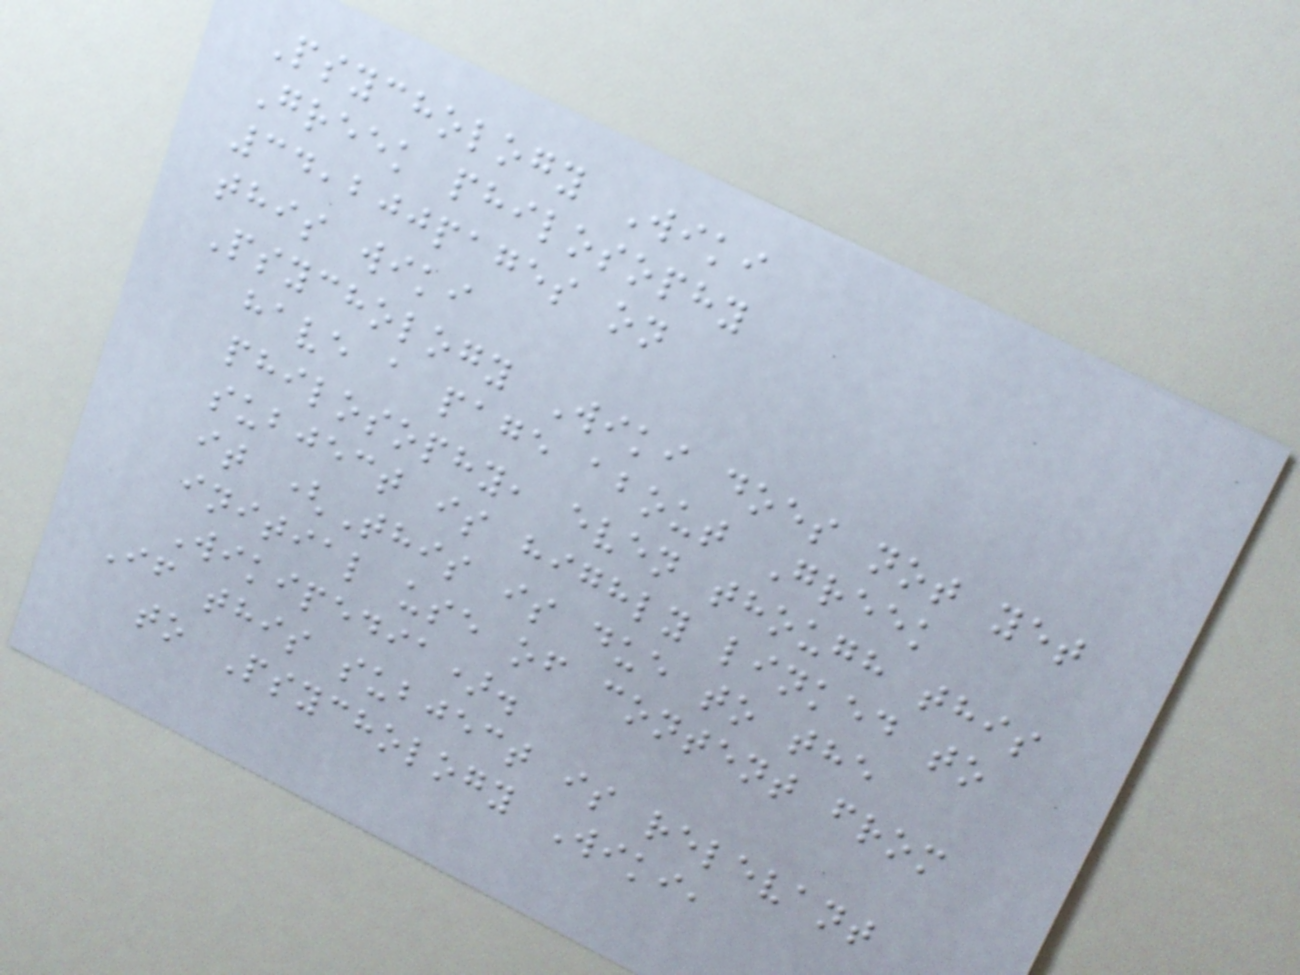Psychology Wiki
Greek philosophy
34,200pages on
this wiki
Psychology Wiki does not yet
have a page about Greek
philosophy, even though this
subject is highly linked to
it (This is due to the
initial use of content from
Wikipedia).
If this subject is relevant
to Psychology Wiki,
